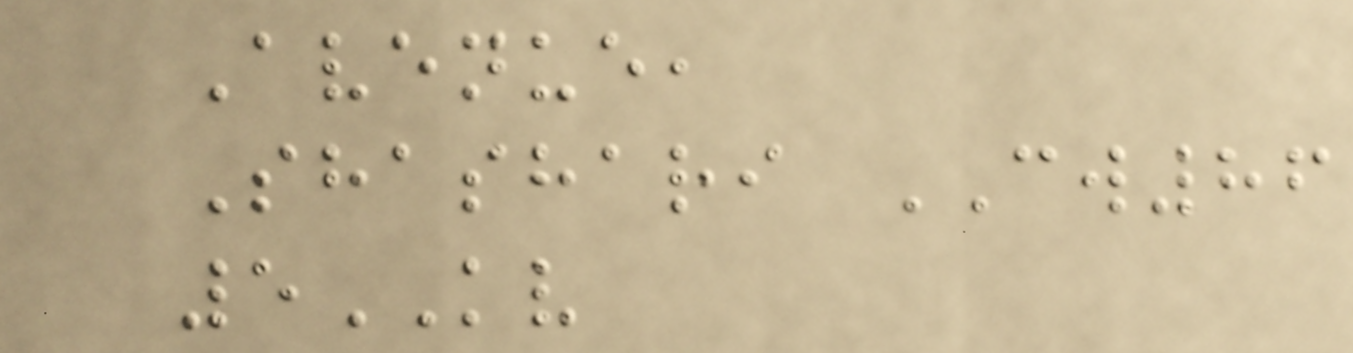Avenue,
Shashari CW86
5KV
